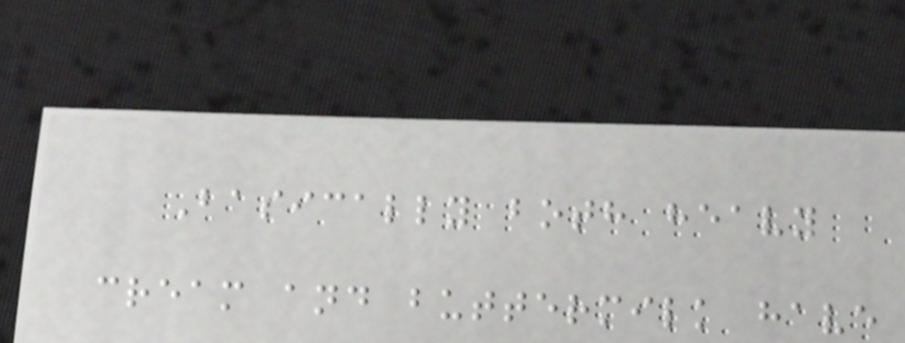Basically both heavy
cream and buttermilk have
